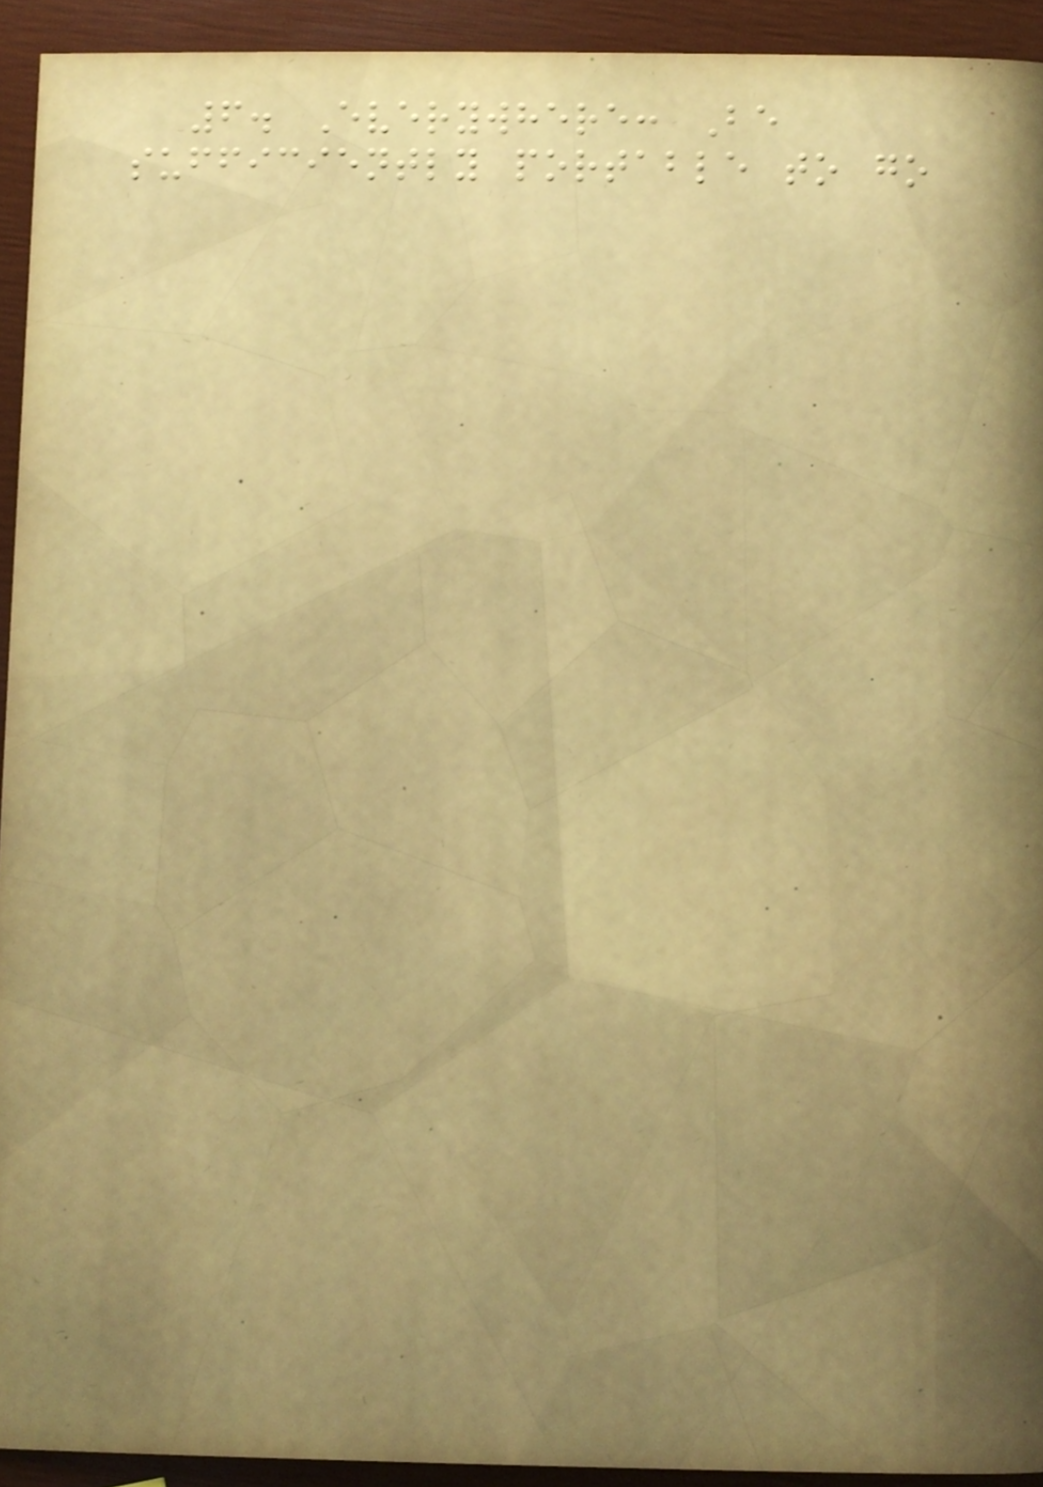6. Everywhere: Be
sufficiently portable to go
